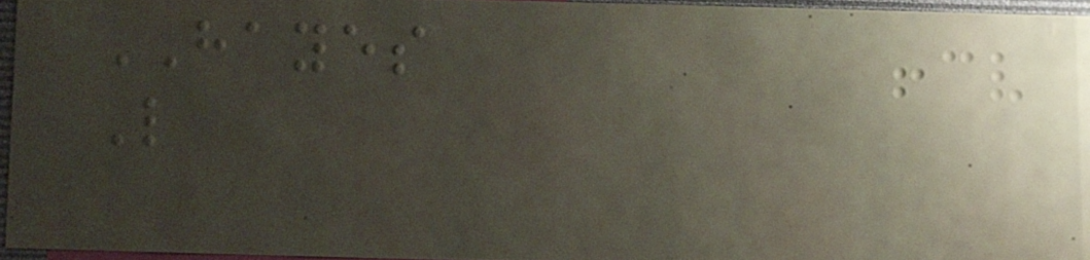HAYES
L
